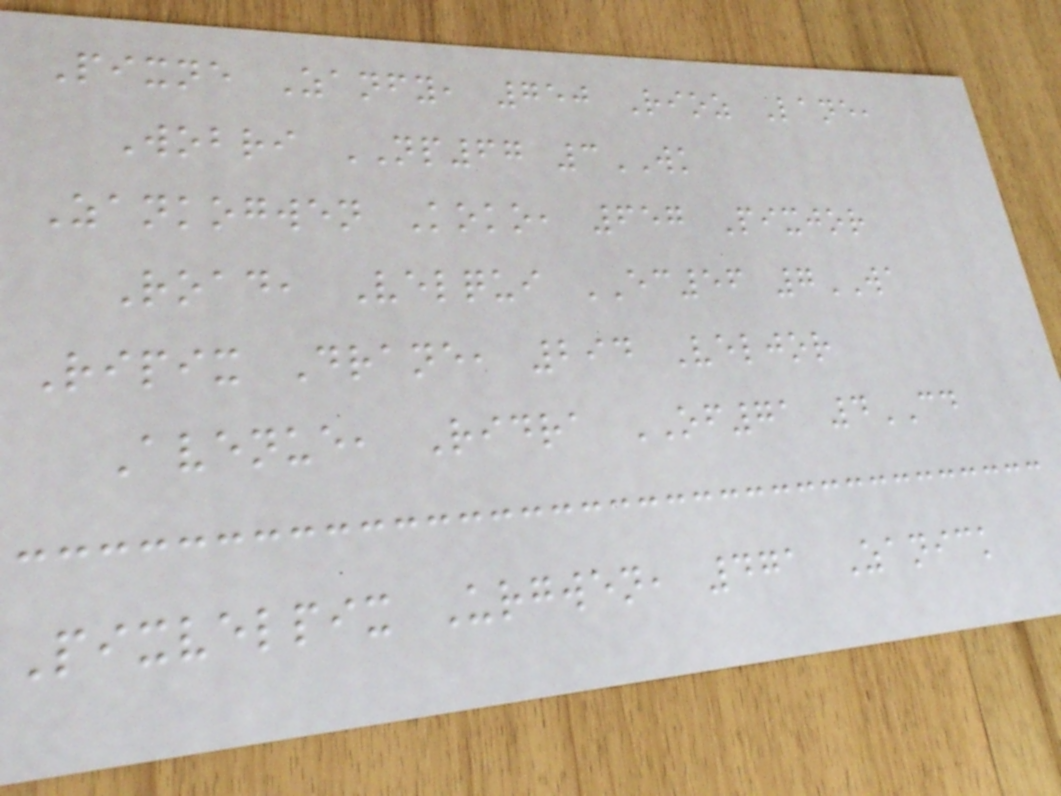Pixne Zanfy, 750 Rioz Lane,
Wobri NP67 3WK
Zankogwen Koko, 657 Pixjor
Road, Velqui EC56 7WA
Ripix Drane, 294 Veljor
Avenue, Ridra OF71 4CD
Pixvelpix Urgwen, 471 Zanick
